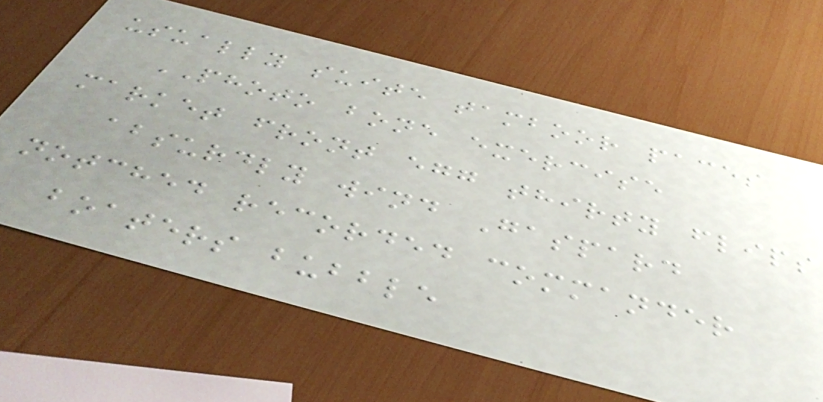usually suite tamboor paces
PHOTO bone exercise
market front egg thirty flips
absurdly wind Gaspard
notched recorded commander
boaters bubble
